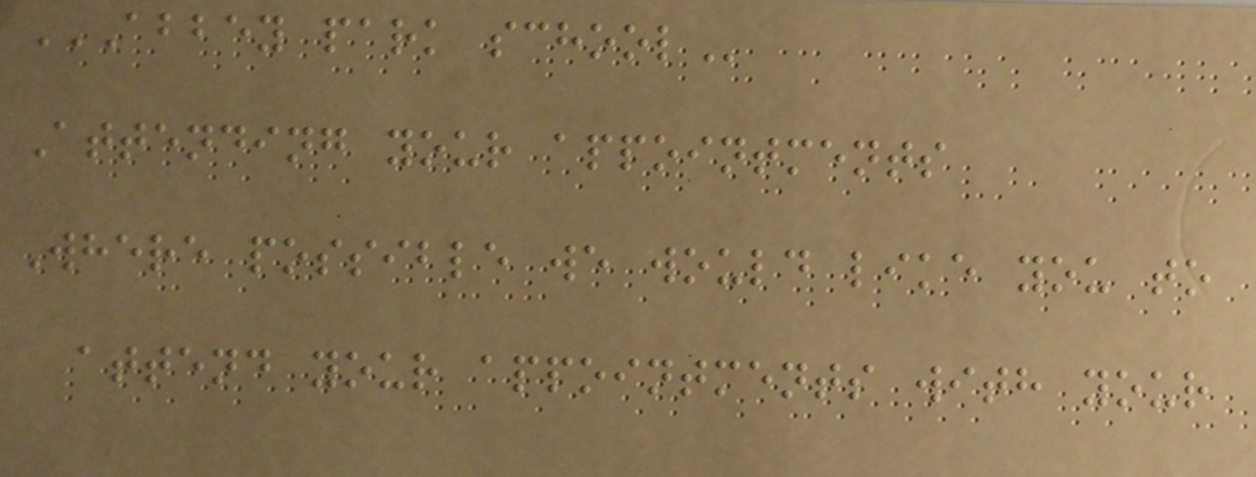ABBEY PARK SCHOOL
Attending your appointments
Where possible we would like you to
attend your appointments with your
